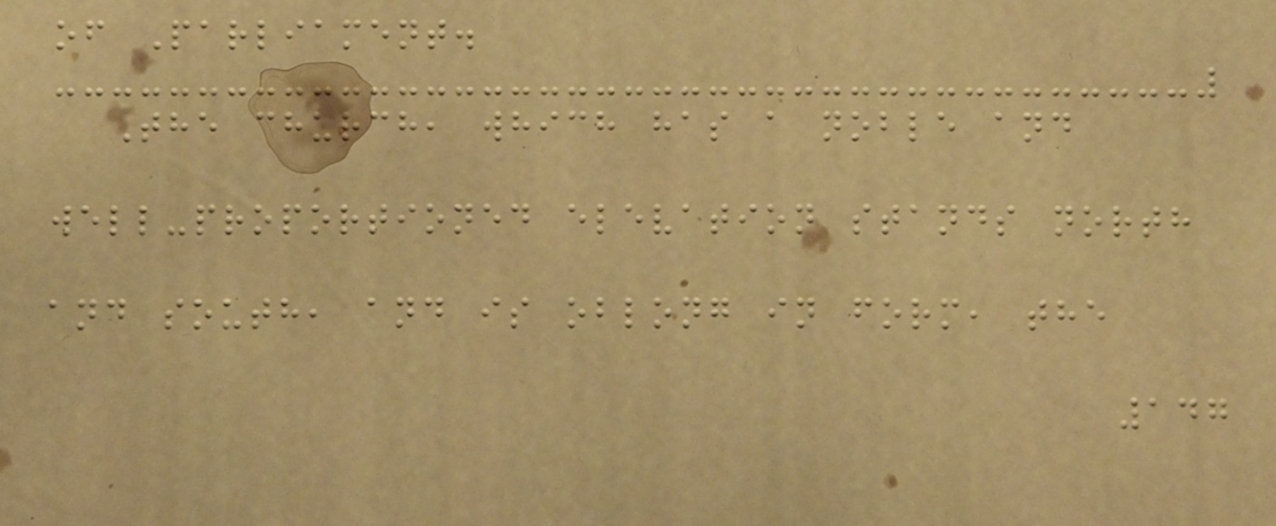of Parliament.
The church, which has a noble and
well-proportioned elevation stands north
and south, and is oblong in form, the
147
